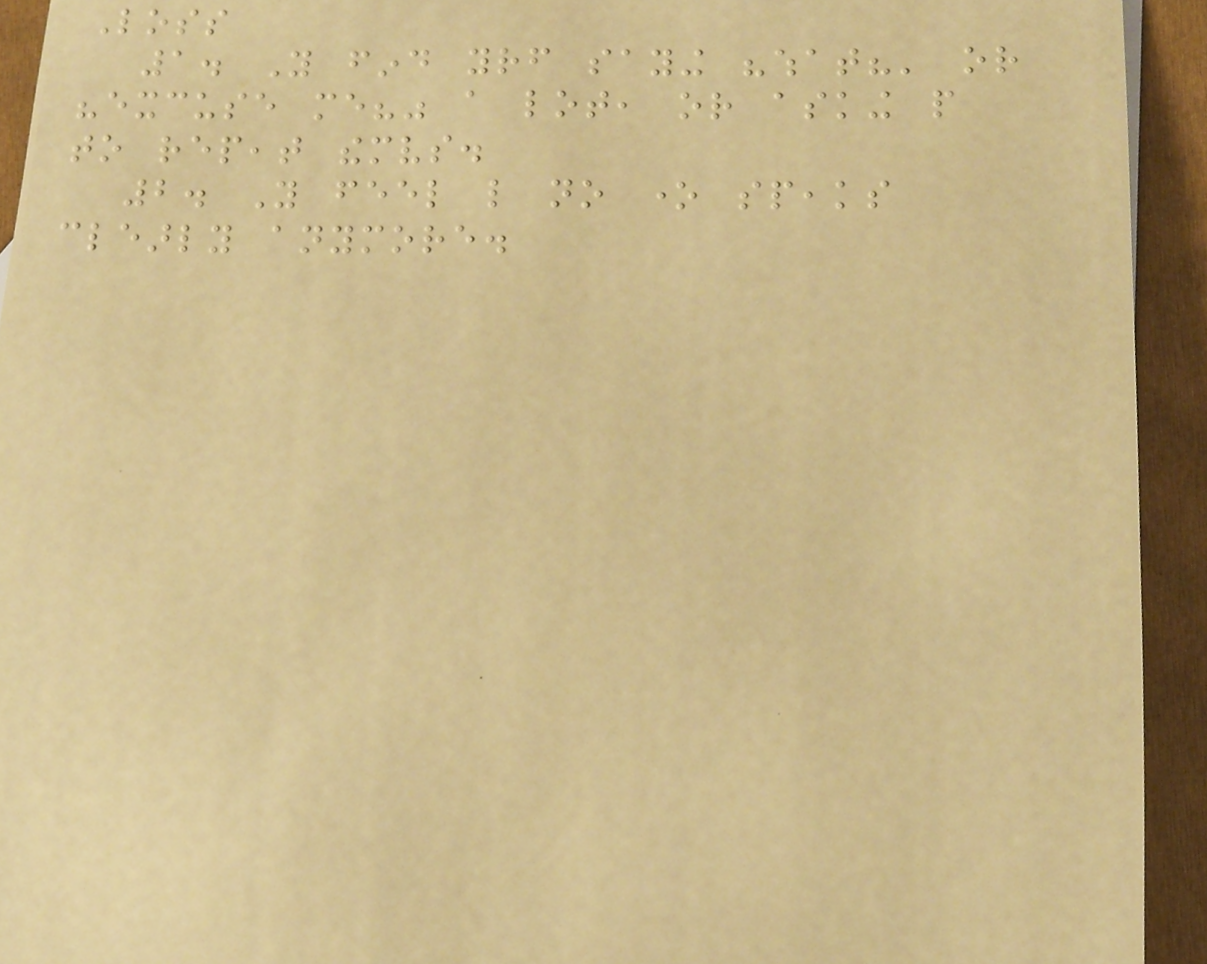Loss
1. You find yourself saying "what?' or
"excuse me?" a lot, or asking people
to repeat themselves.
2. You feel like no one speaks
clearly anymore.
